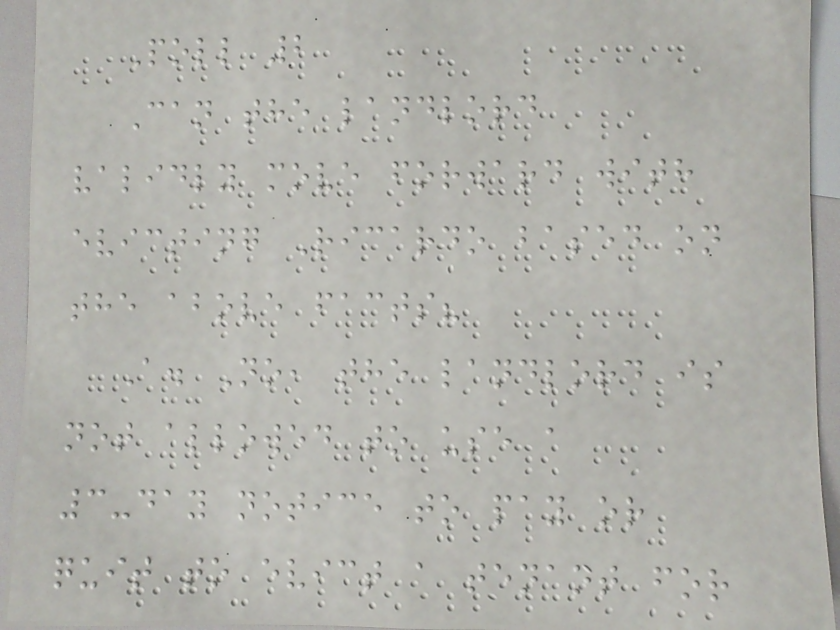Poll 2
Can the landlord
validly move forward with
evicting Ricardo based on
the above facts?
A. No, the landlord is
not allowed to use a
3-day notice to pay or
quit to evict a tenant for
